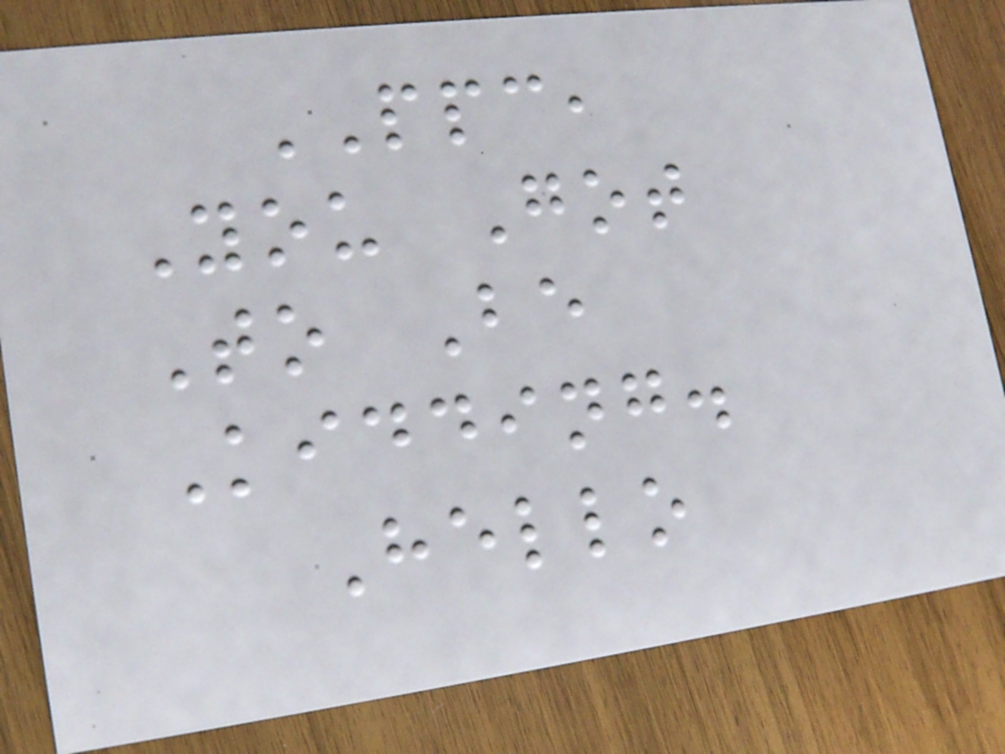PPC,
You Got
To Be
Kidding.
Hello
